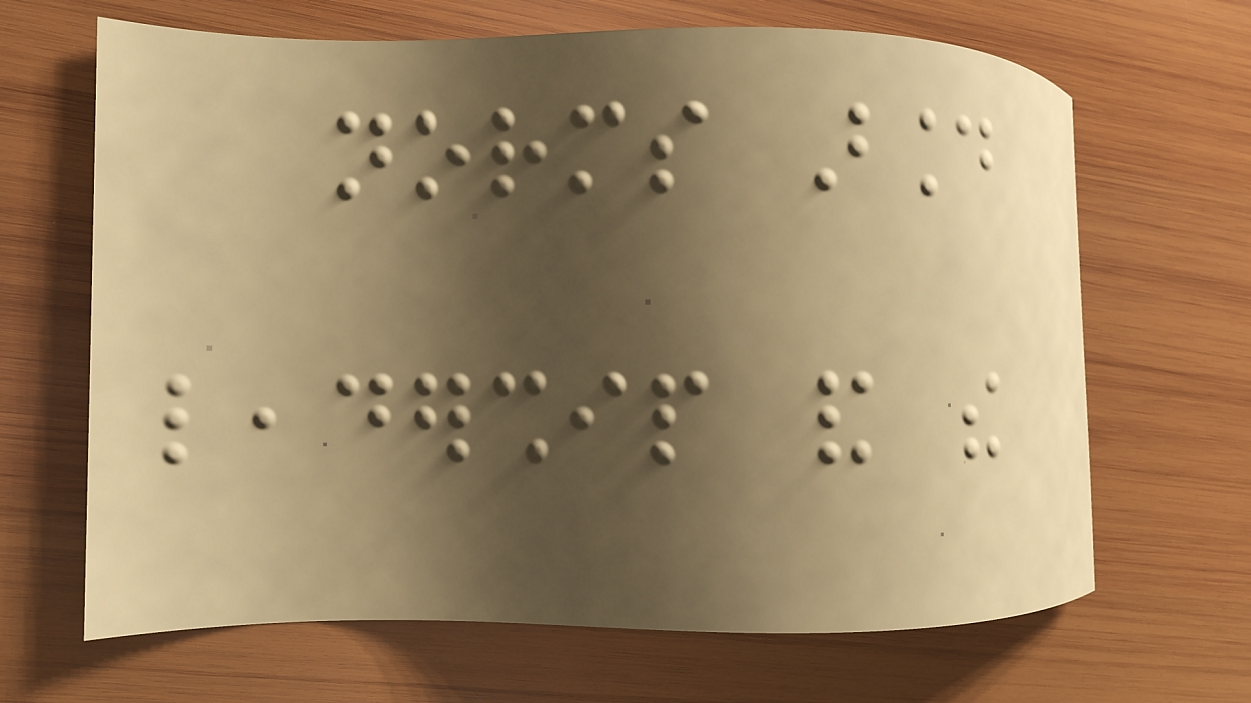norms around
leadership and the
